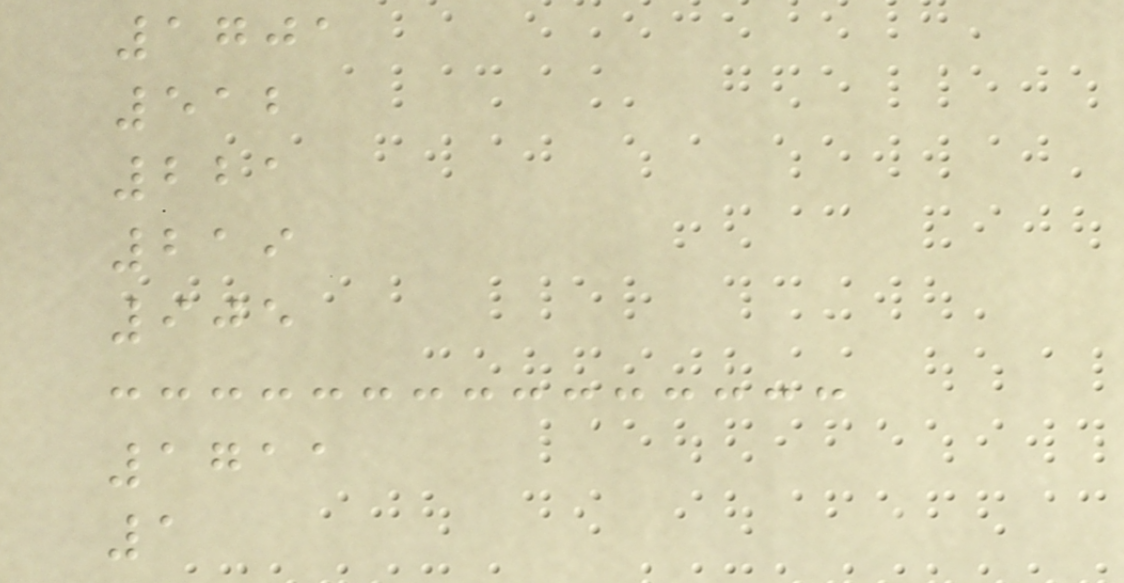1701
512
221
219
905
1711
1
